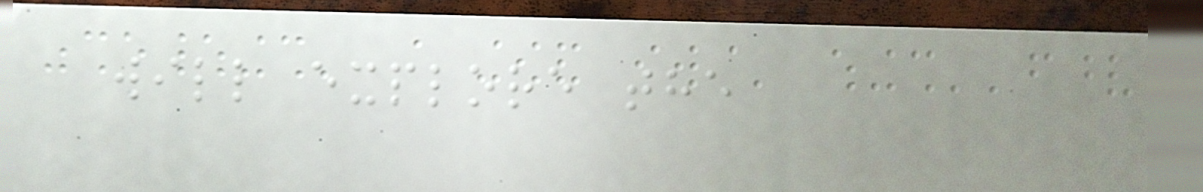will explore the
